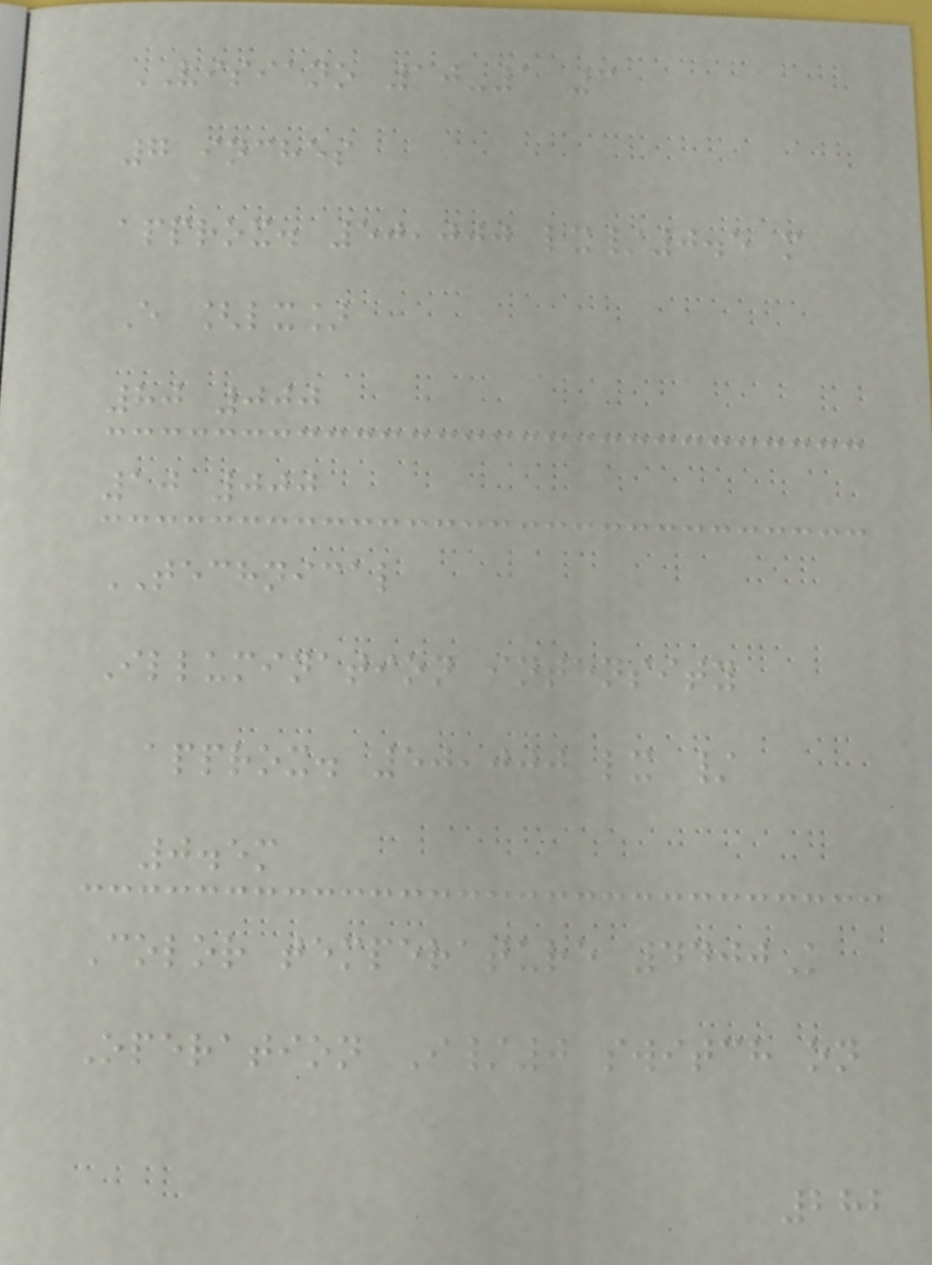VISIANO 10-1 3
7 inches
approx. 50,000 lx/0.5 m
E [lx]
80 000
10 000
TECHNICAL
Illumination intensity
approx. 50,000 lx /
0.5m
Color temperature 4400K
Operation I/0 switch on
282
